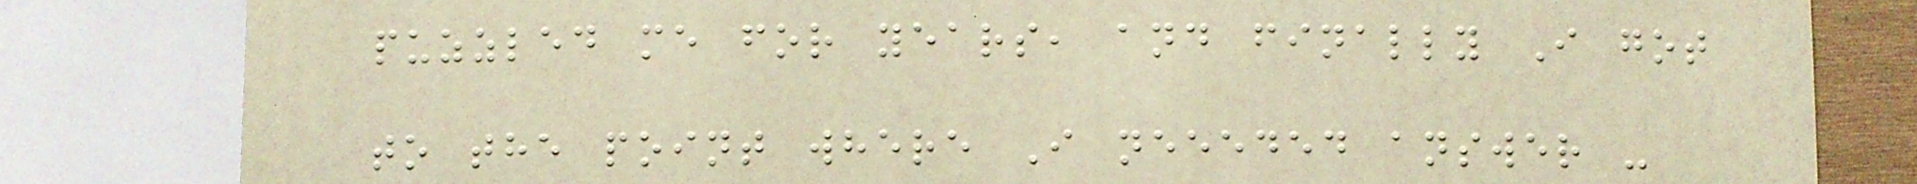puzzled me for years, and finally I got
to the point where I neeeded answer -
